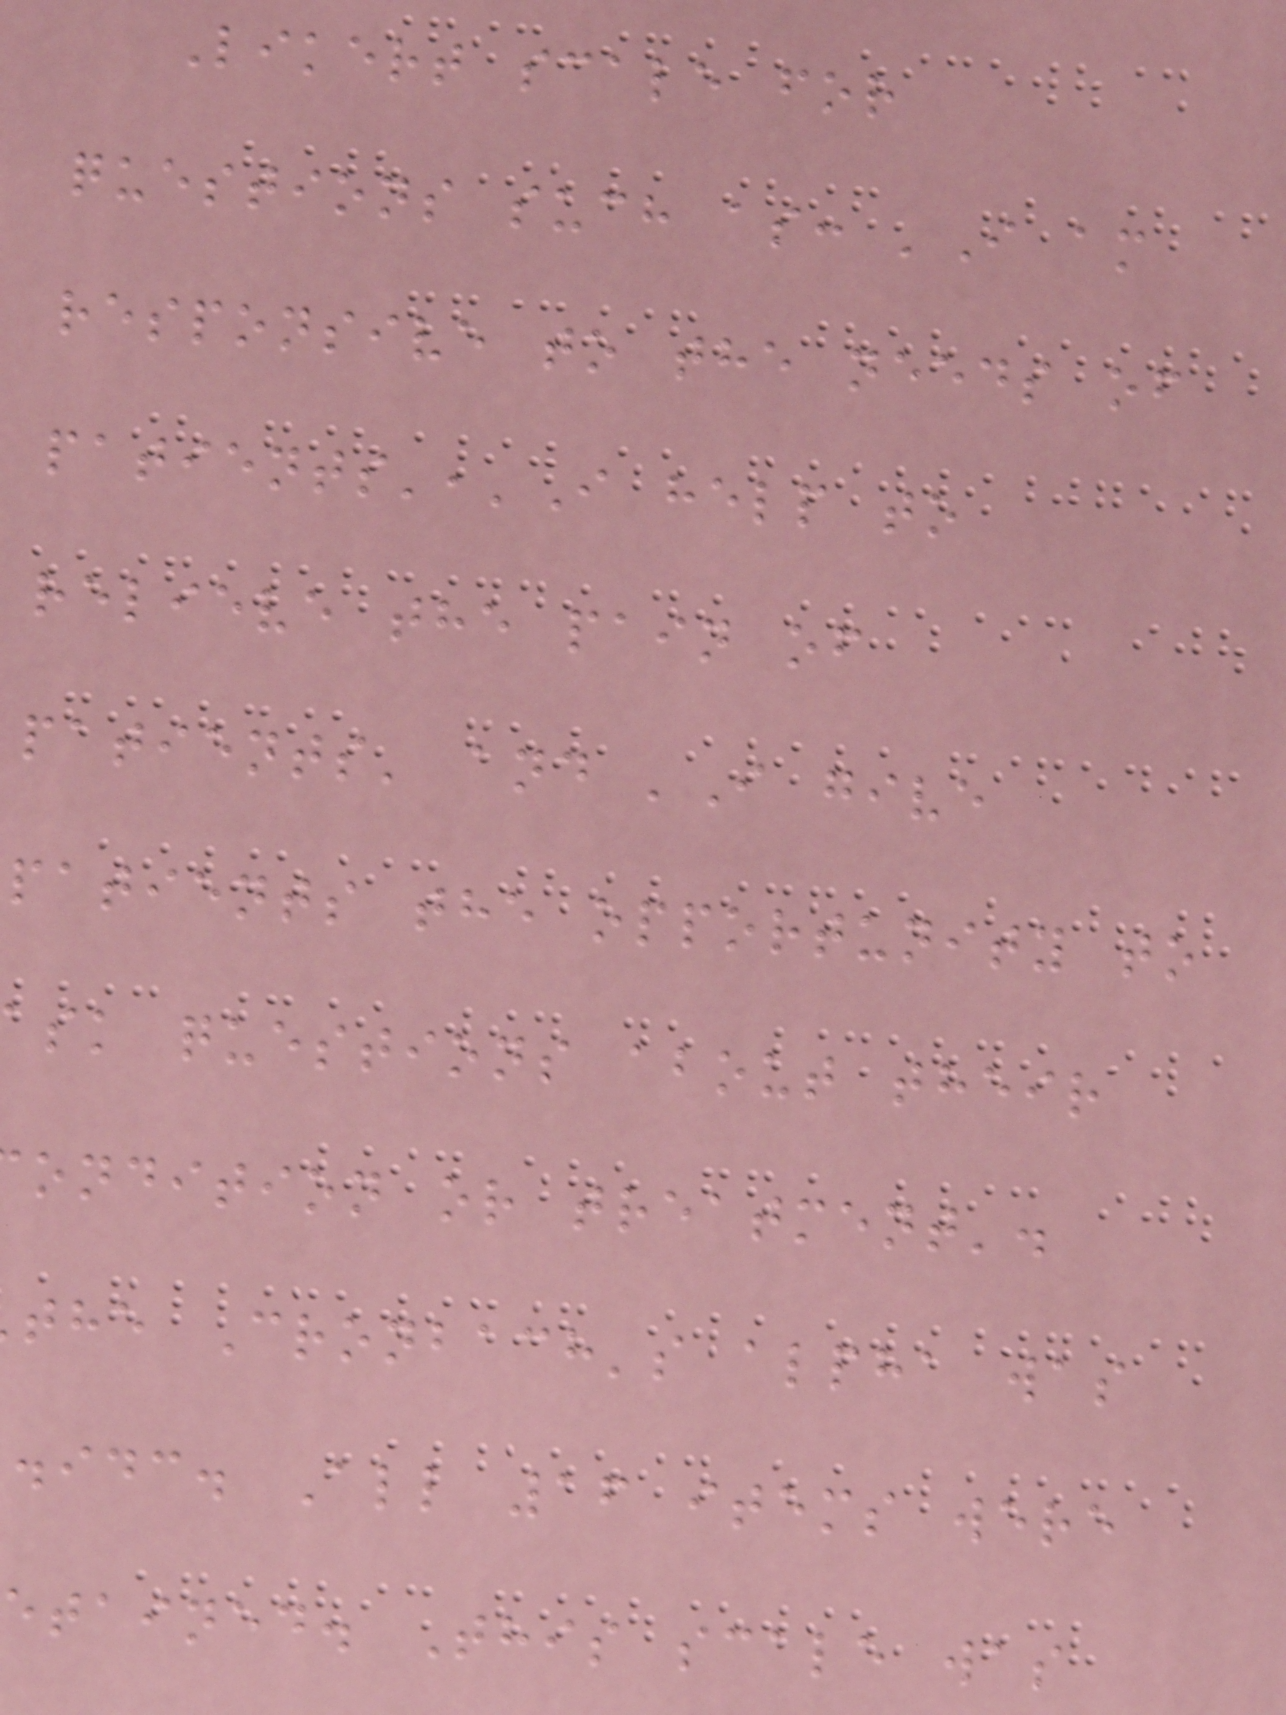Likert scale for
questions such as: 'I am
responsive to the needs of
patients','I help to
relieve the pain of
patients' and 'I give
patients the opportunity to
sk questions about their
ondition or treatment'.
the Cronbach's alpha was
.idc. All 16 items were
etained. This scale was
